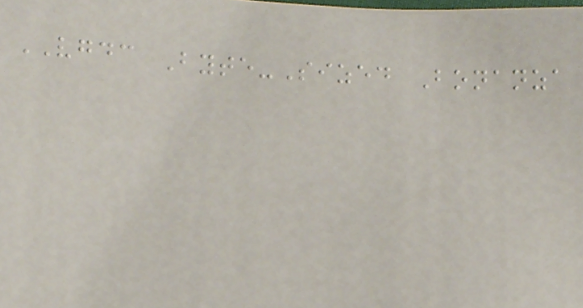VGDC Byte-Sized Bonanza
